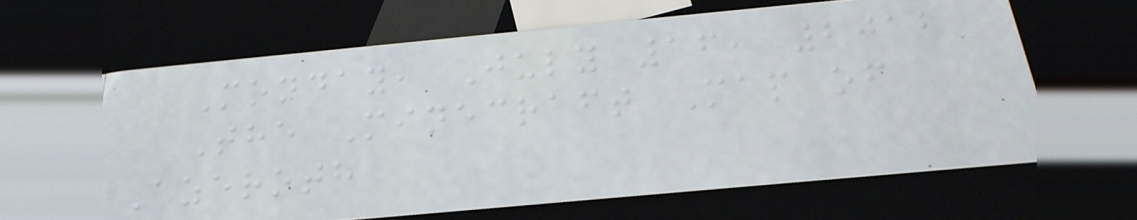Monday, July 16, 2012
The Minecraft Map of
Azeroth
